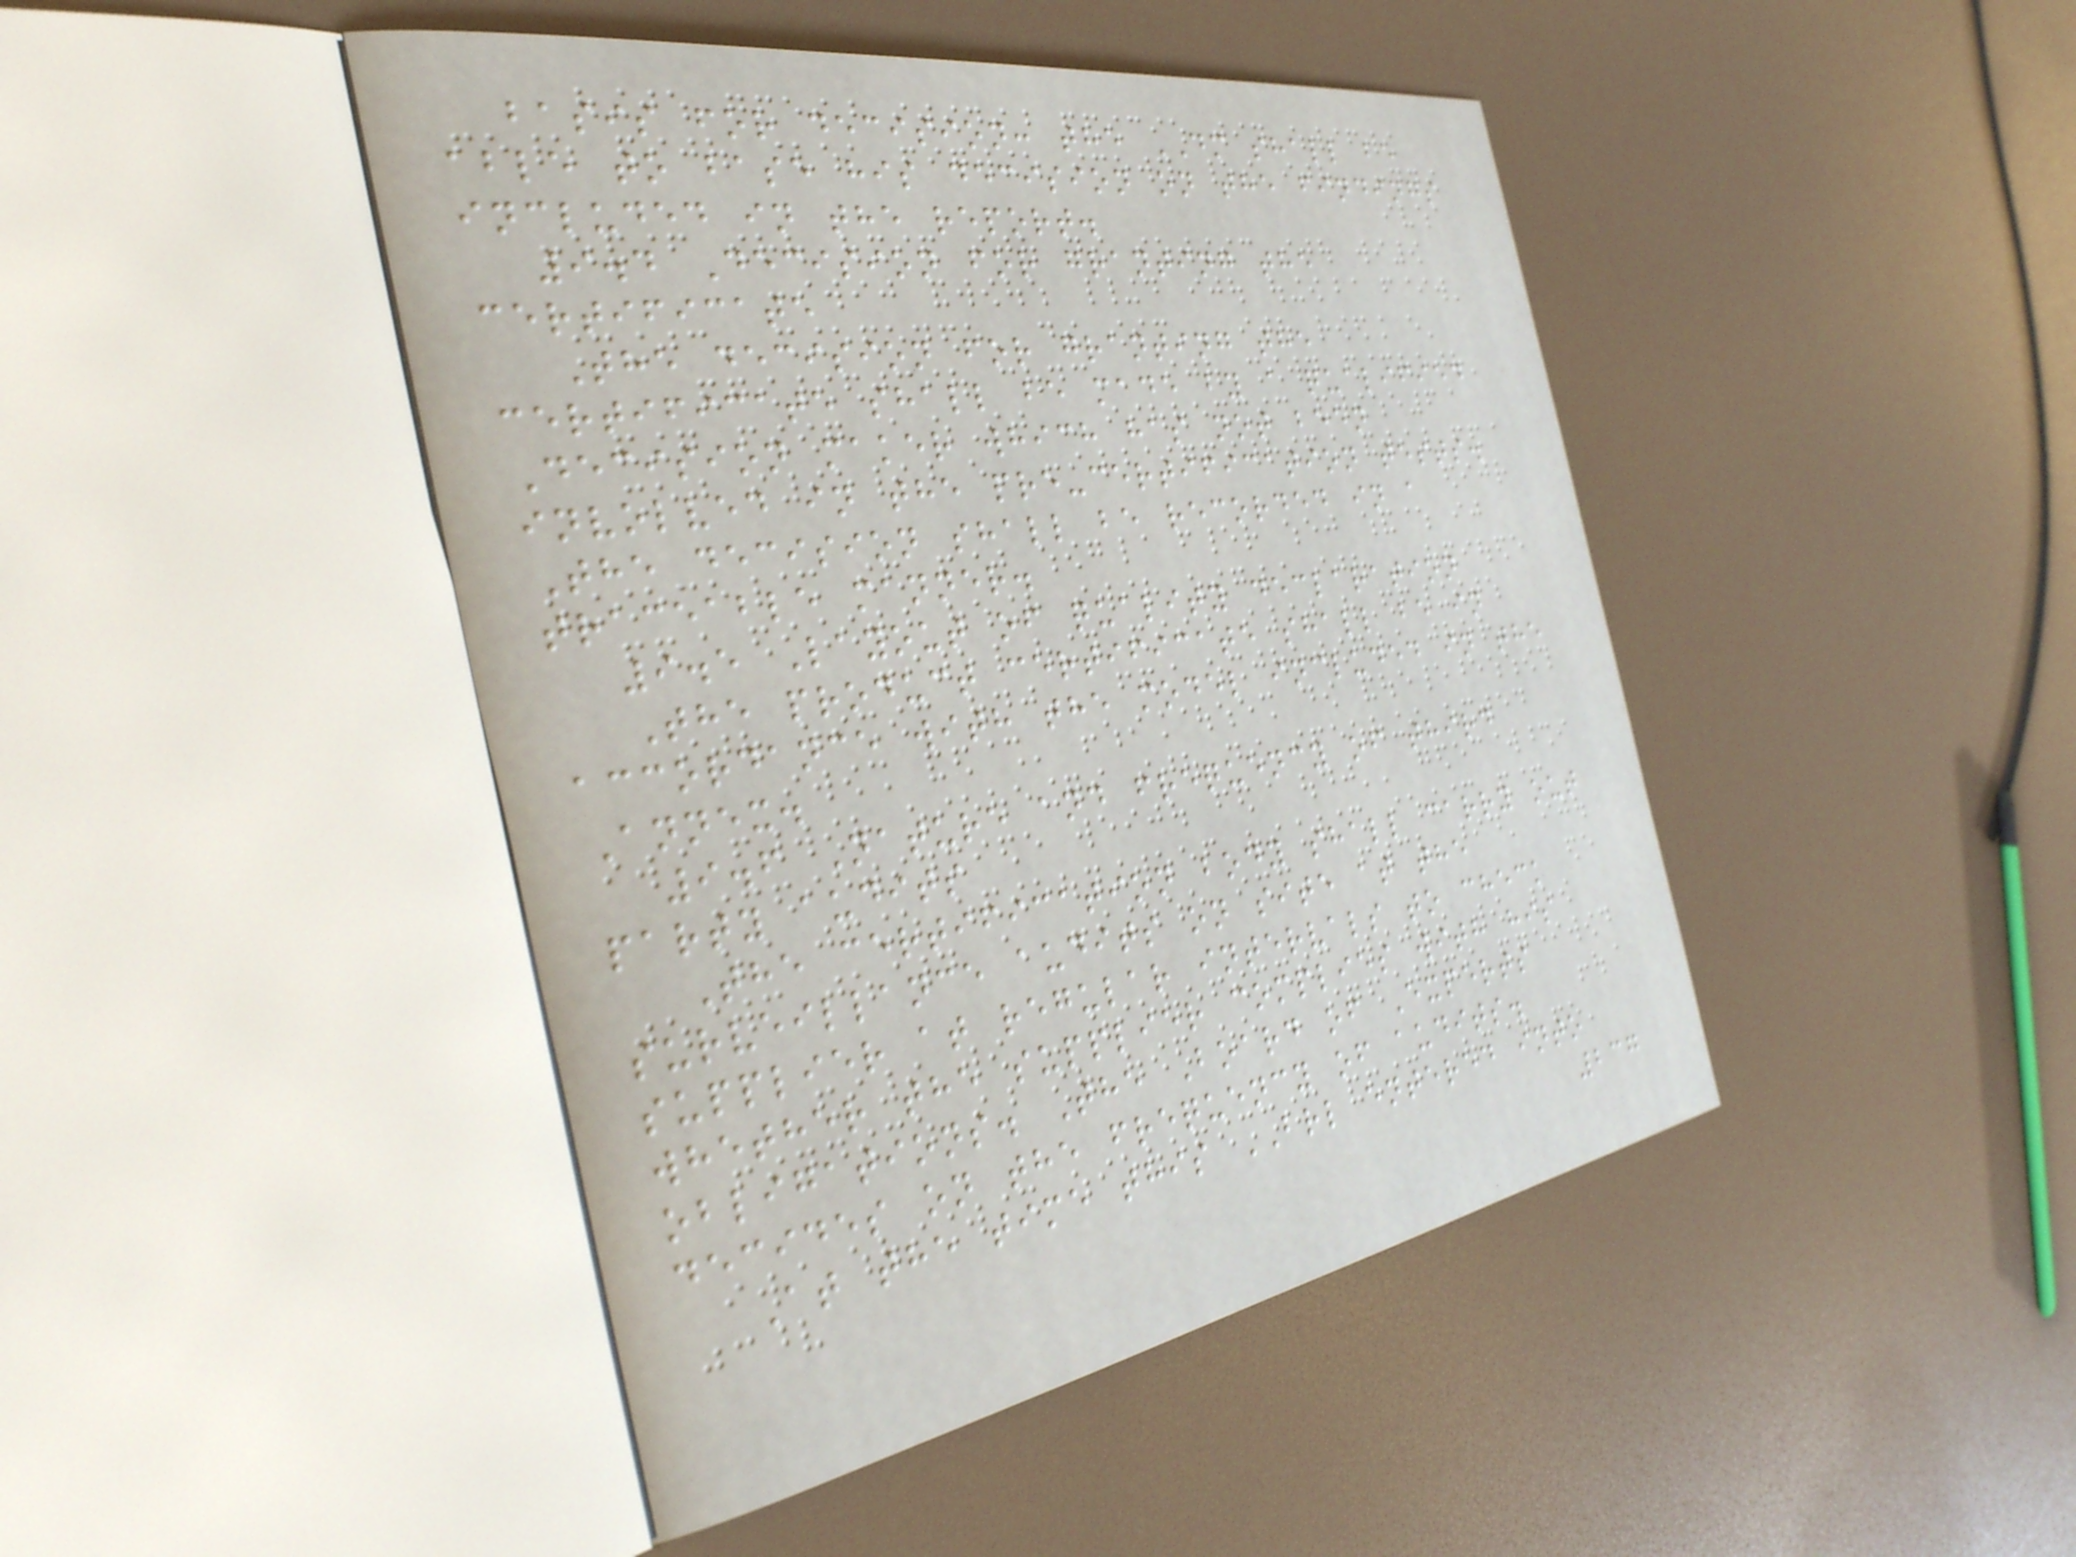basis for decision: the DM shall be
able to base his decision on the findings
included in the report.
9.4 Decision for granting the
certificate
The decision for granting the
certificate shall be made by a qualified
Decision maker which has not been
involved in the pre-certification tests.
The decision shall be recorded in a
traceable manner.
9.5 Layout of quality declaration
The product certificate shall be in
accordance with the model included in the
Annex.
9.6 Nature and frequency of third
party audits
The certification body shall carry out
surveillance audits on site at the
supplier at regular intervals to check
whether the supplier complies with his
obligations. The Board of Experts
decides on the frequency of audits.
At the time this BRL entered into
237
